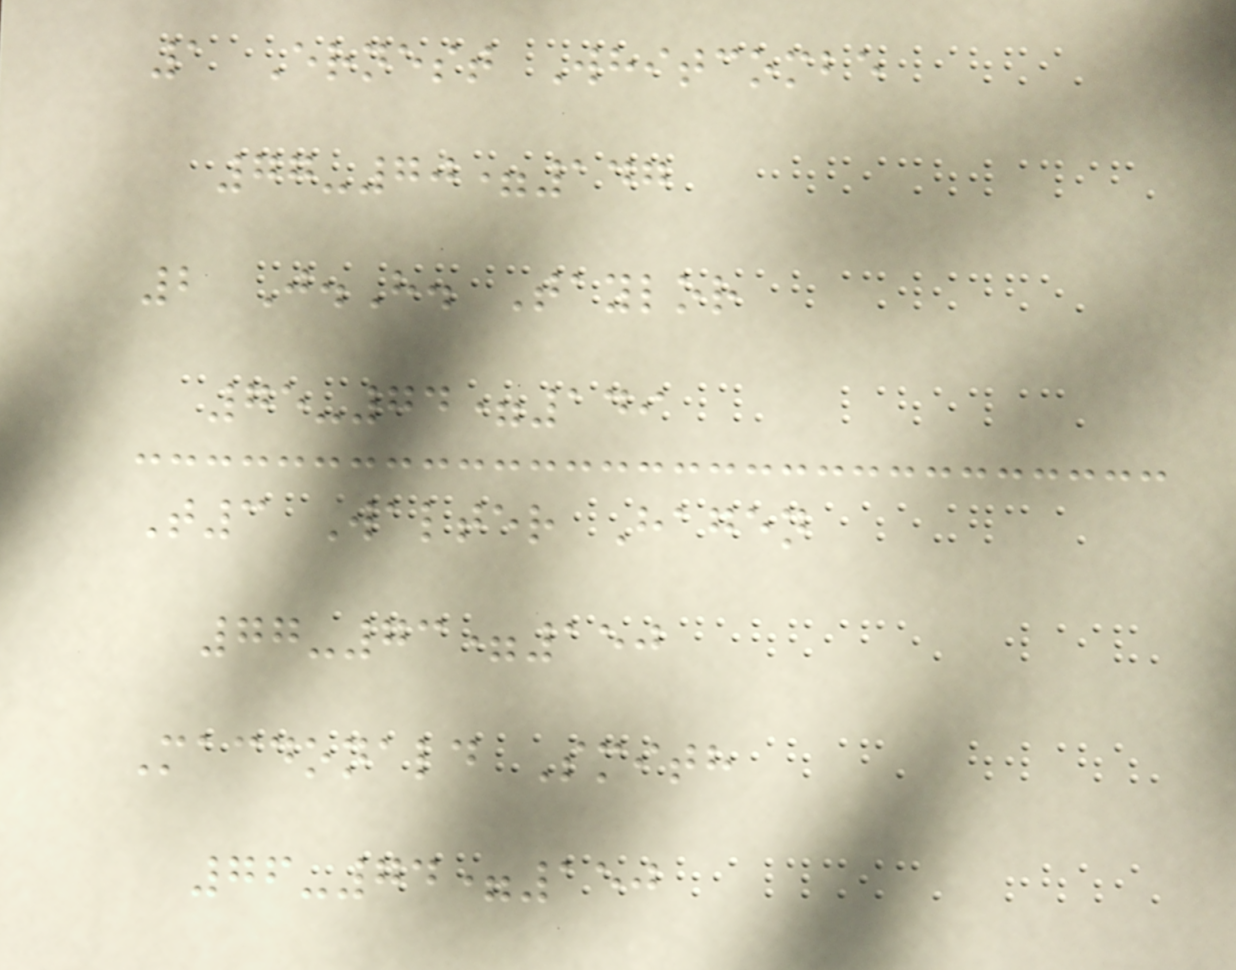1 Ernest Whitcombe
77-70=147
2 J.H. Taylor
75-74=149
T3 Walter Hagen
77-73=150
Macdonald Smith
76-74=150
